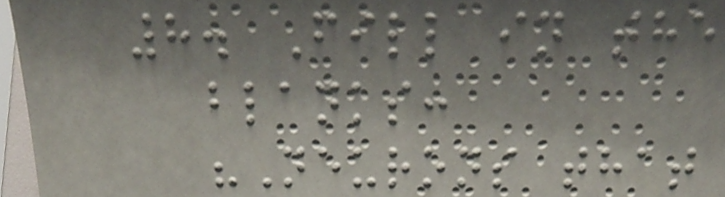8. Fill in the
blanks:
"Neurons that
